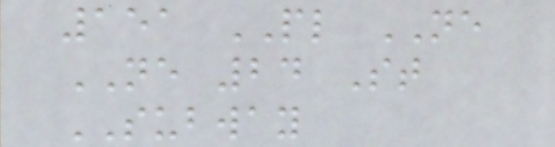151 PL NE
NE 24 St
SUBWAY
